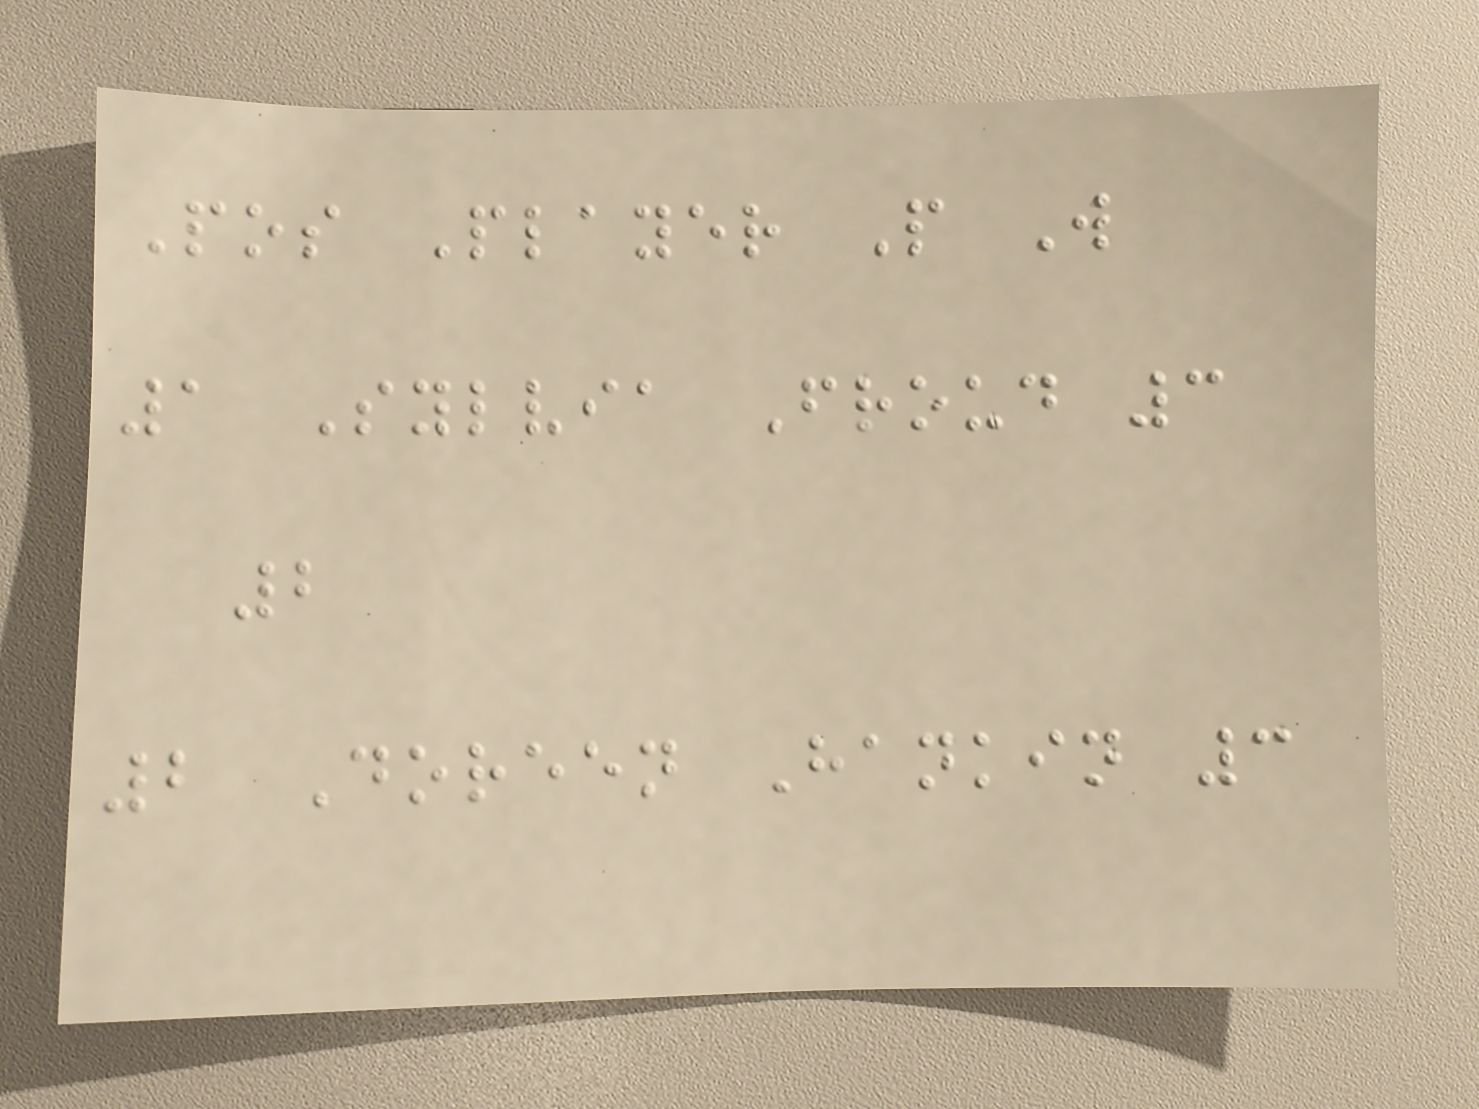Pos Player P W
1 Sylvia Froud 3
2
2 Doreen Hankin 3
